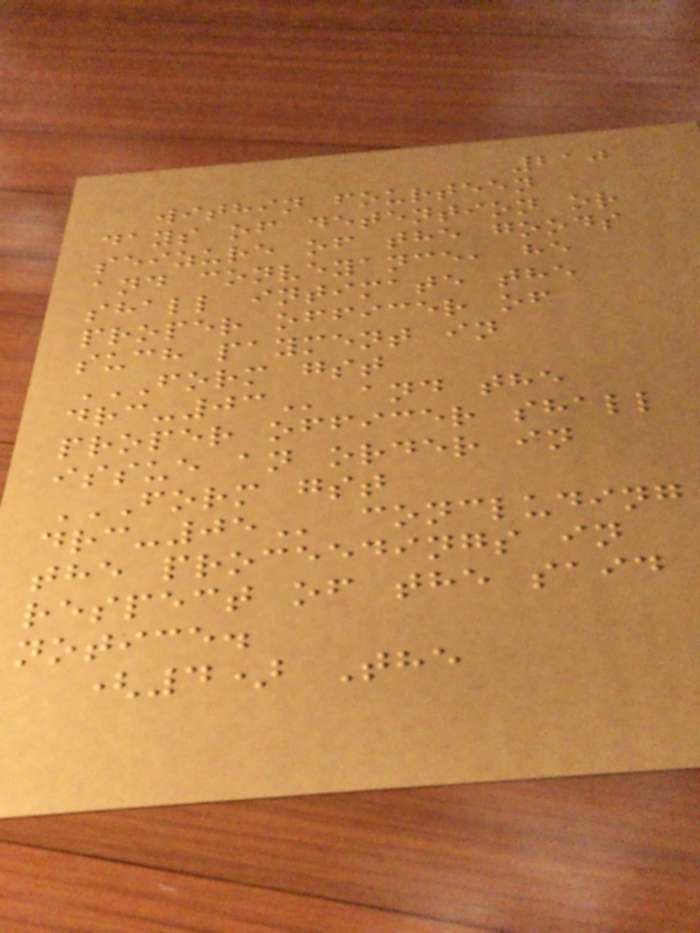210
within fourteen
days of detention or
seizure of the goods
and conveyance, he
shall intimate the
proper officer of
such payment in
FORM GST
DRC-03 and the
proper officer shall
issue an order in
FORM GST
DRC-05 concluding
the proceedings in
respect of the said
notice.
(4) The
